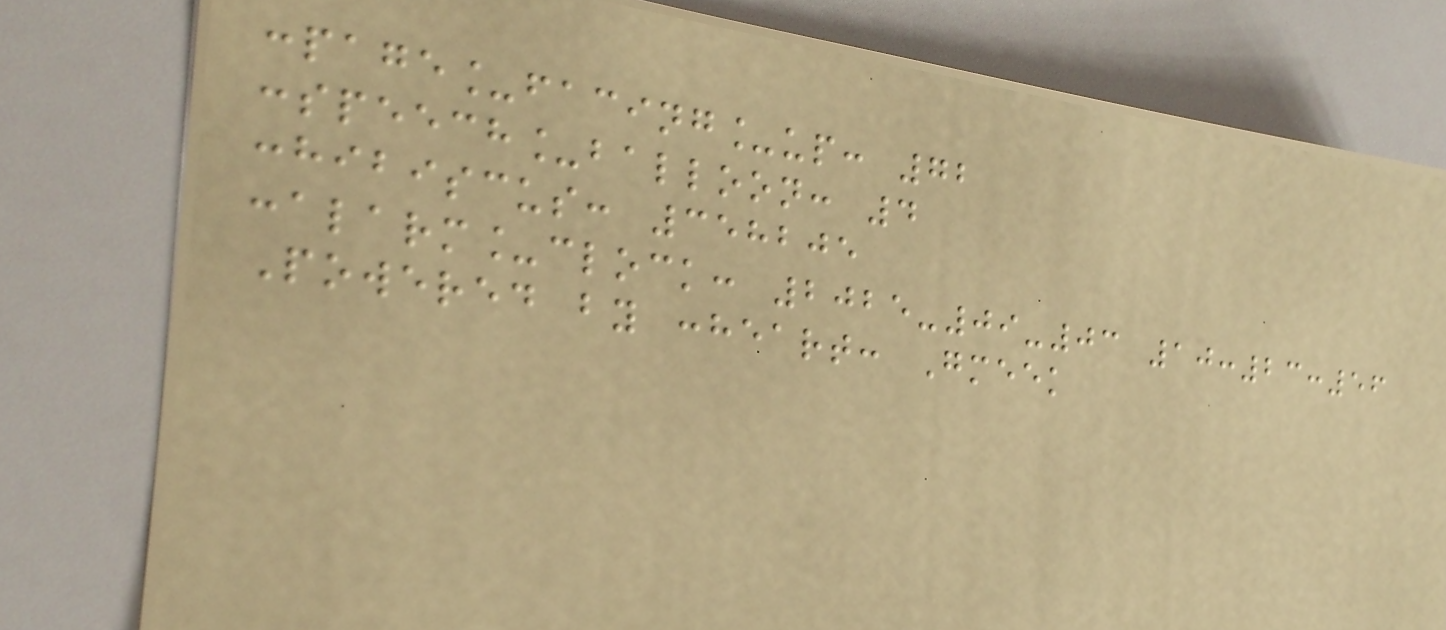:page_facing_up: 72
:speech_balloon: 4
:hibiscus: 358205
:alarm_clock: 2025-09-03 10:23:56
Powered by :heart: Gmeek
